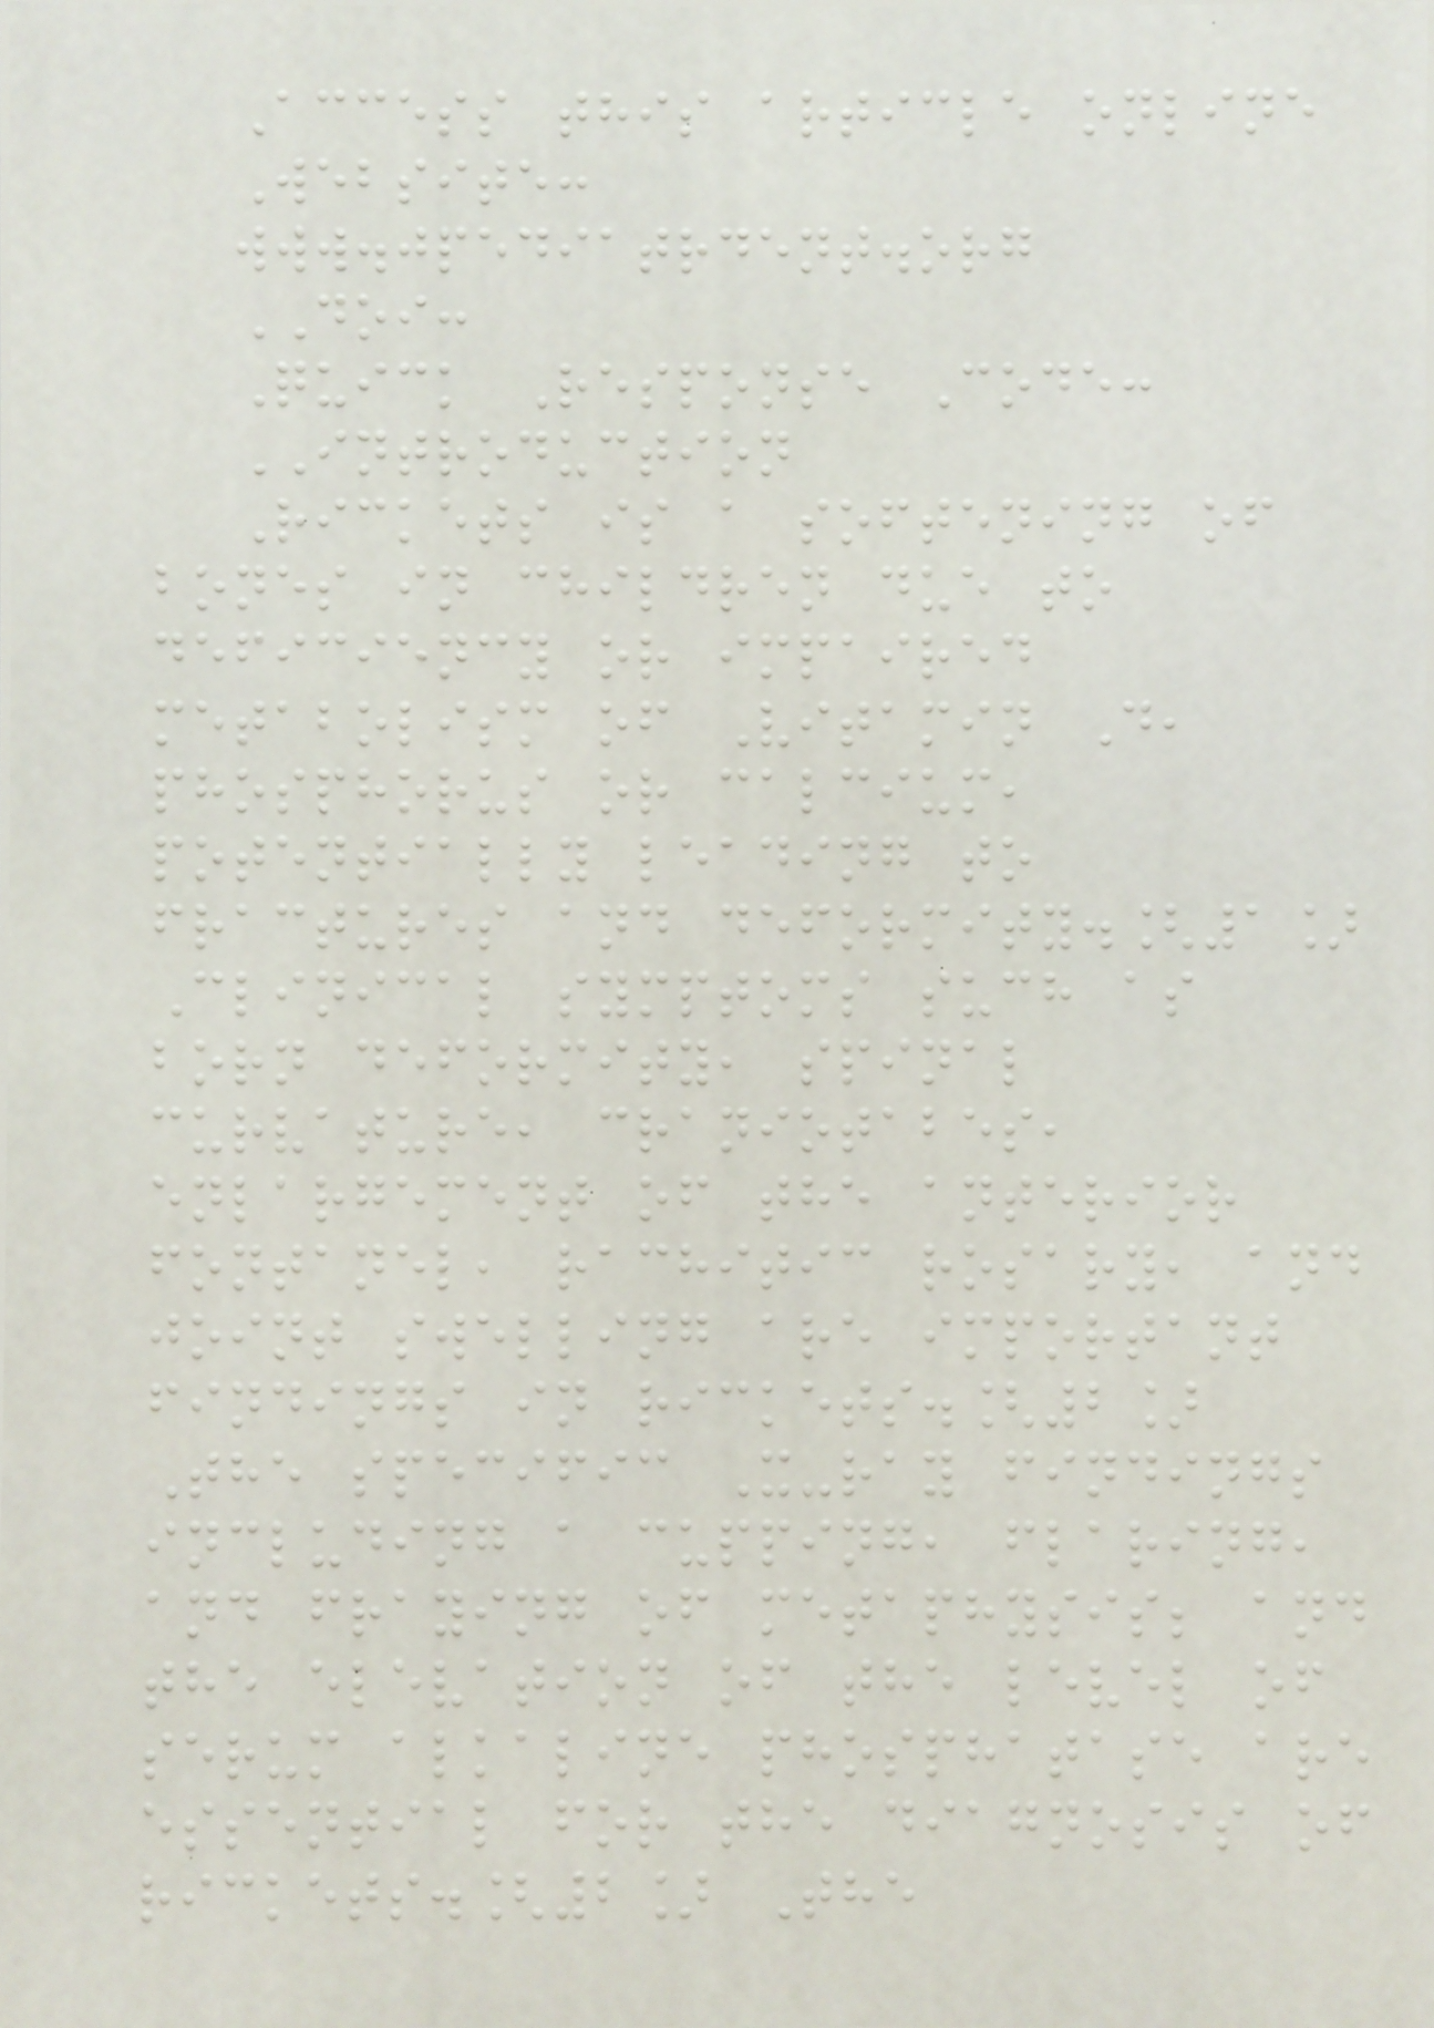Access this article online
Website:
www.jpediatrdent.org
DOI:
Quick Response Code:
INTRODUCTION
Rickets is a softening of
bones in children due to
deficiency or impaired
metabolism of Vitamin D,
phosphorus or calcium,
potentially leading to
fractures and deformity.[1]
Clinical symptoms such as
born deformity, spinal
curvature, craniotabes,
enlargement of the anterior
fontanel, rachitic rosary, and
joint swelling are important
findings in rickets.[2]
The specific X-ray findings
including a cupping, flaring,
and fraying of metaphysis; and
the elevation of the level of
serum alkaline phosphatase are
essential for the diagnosis of
rickets.[2] The
